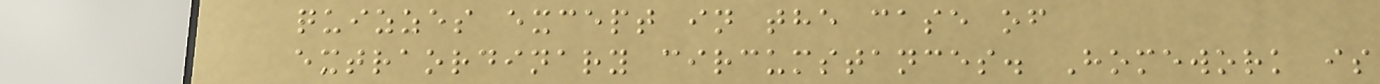quizzes except in the case of
extraordinary circumstances. Homework is
